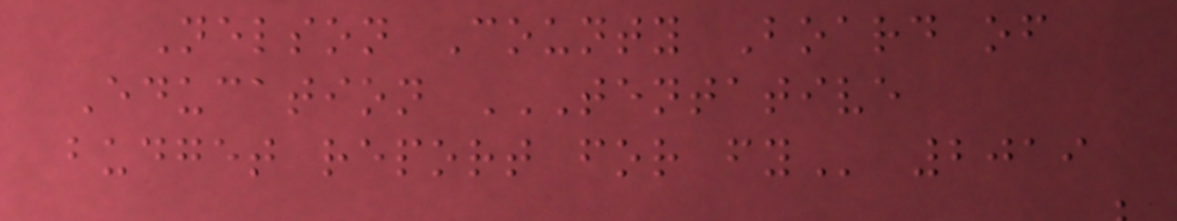Nelson County Board of
Education TENTATIVE
BUDGET REPORT FOR FY 2019
